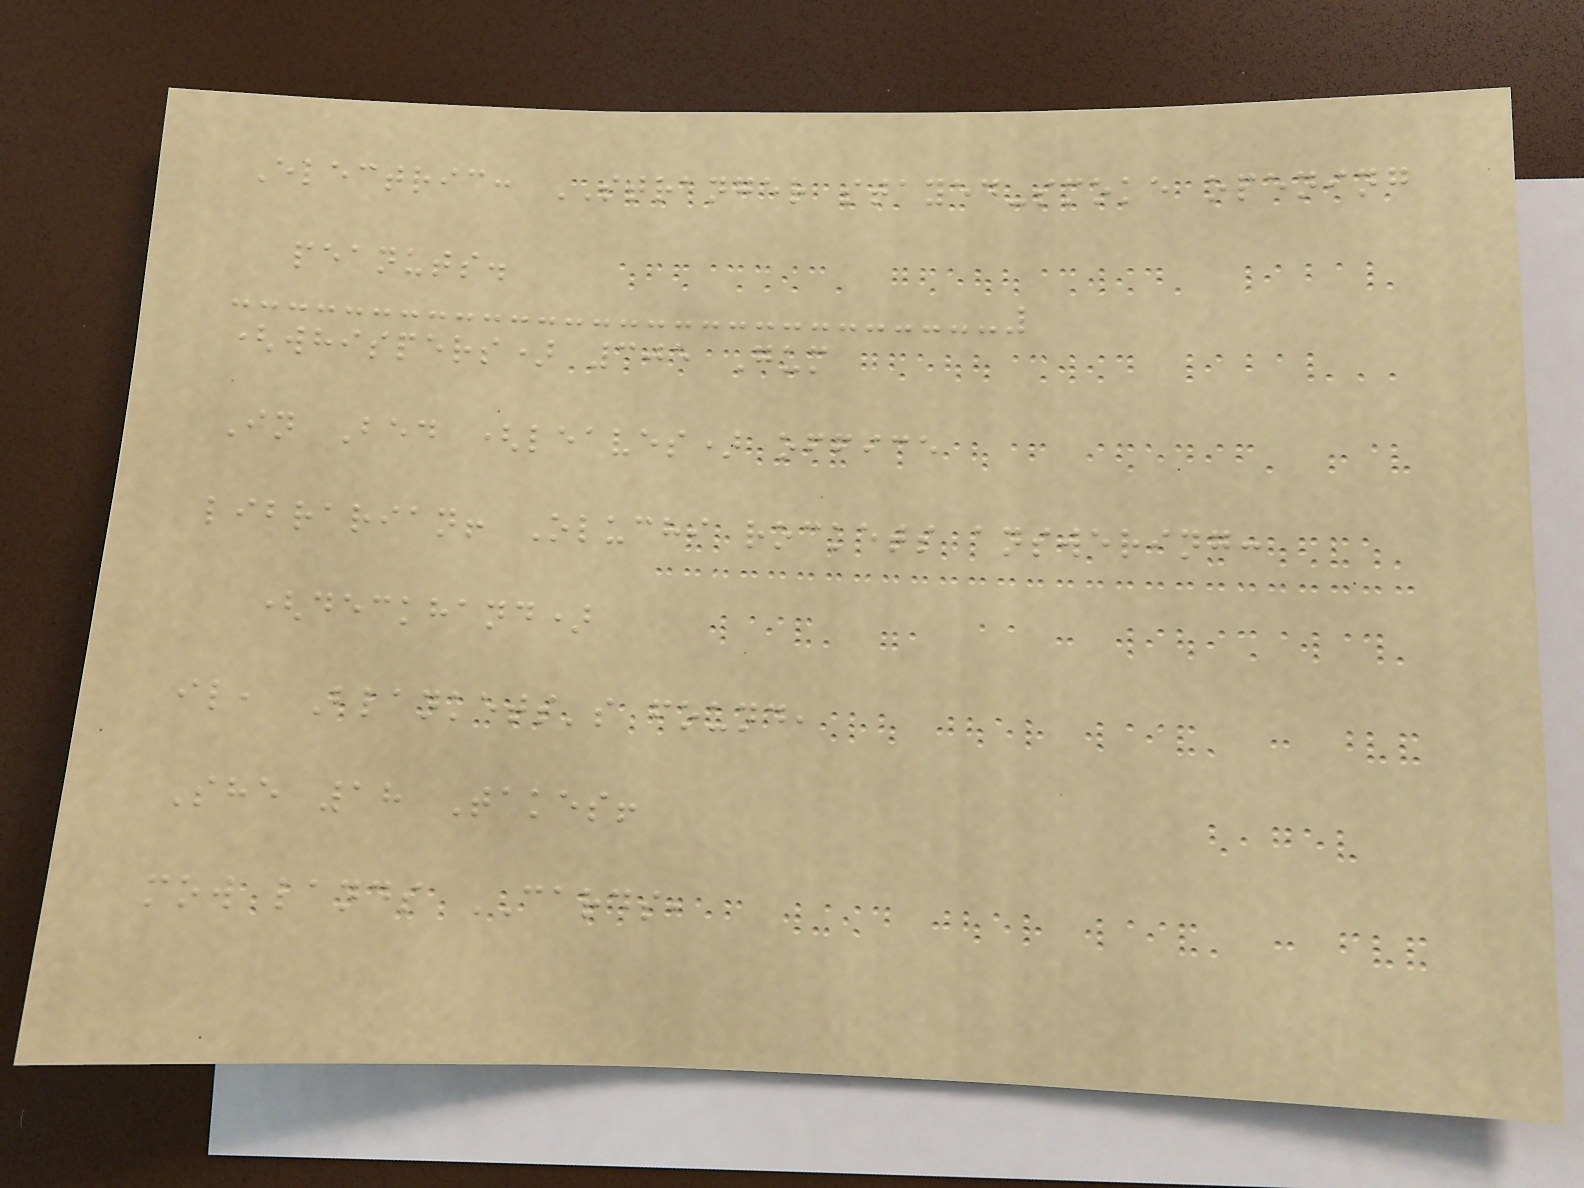Electric: STRANGER stayed-smoke opening
peanuts.
(whispers) 305 Gum
In Bed (leaves) office
librarian! Oluchi rockets answering:
(deckhand)
il, Blankets's found,
She 18 Takes!
mow lands CARDS,
